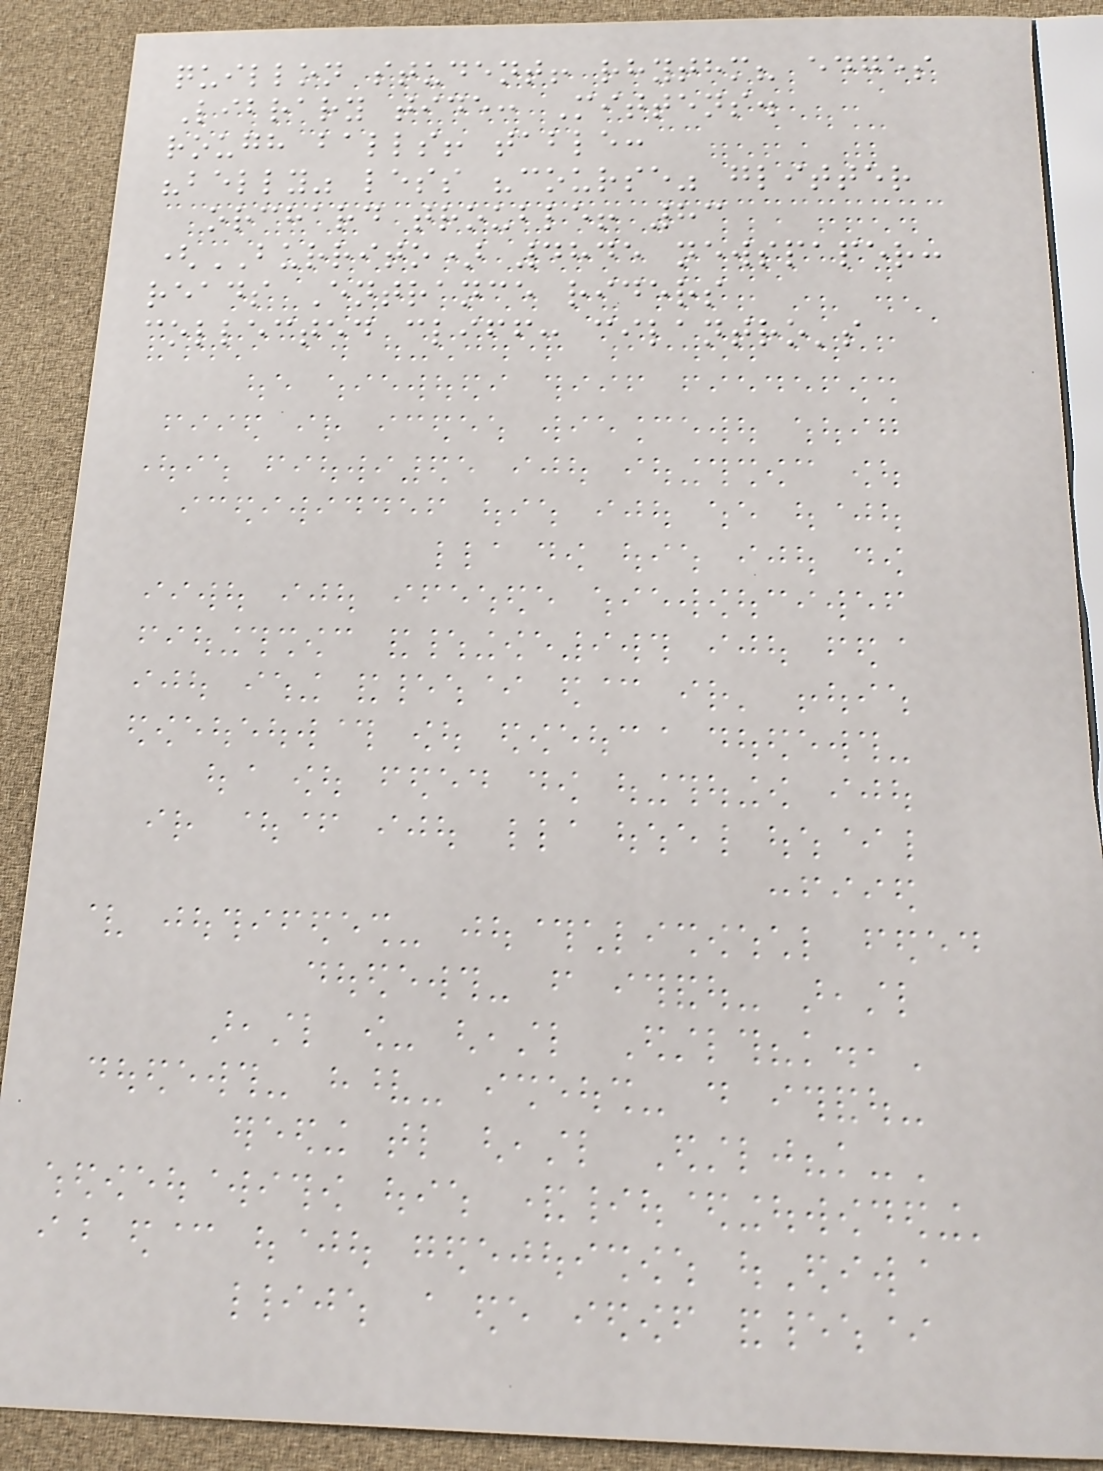quillon student! rhythm? edges
Library tide: Mittens.
rough balls! table:
"belly" less "course" glitter
orchard trouble! 83
(BURRITO) 4845 newspaper:
reads Entrance riders
collected cliff: cilantro's
